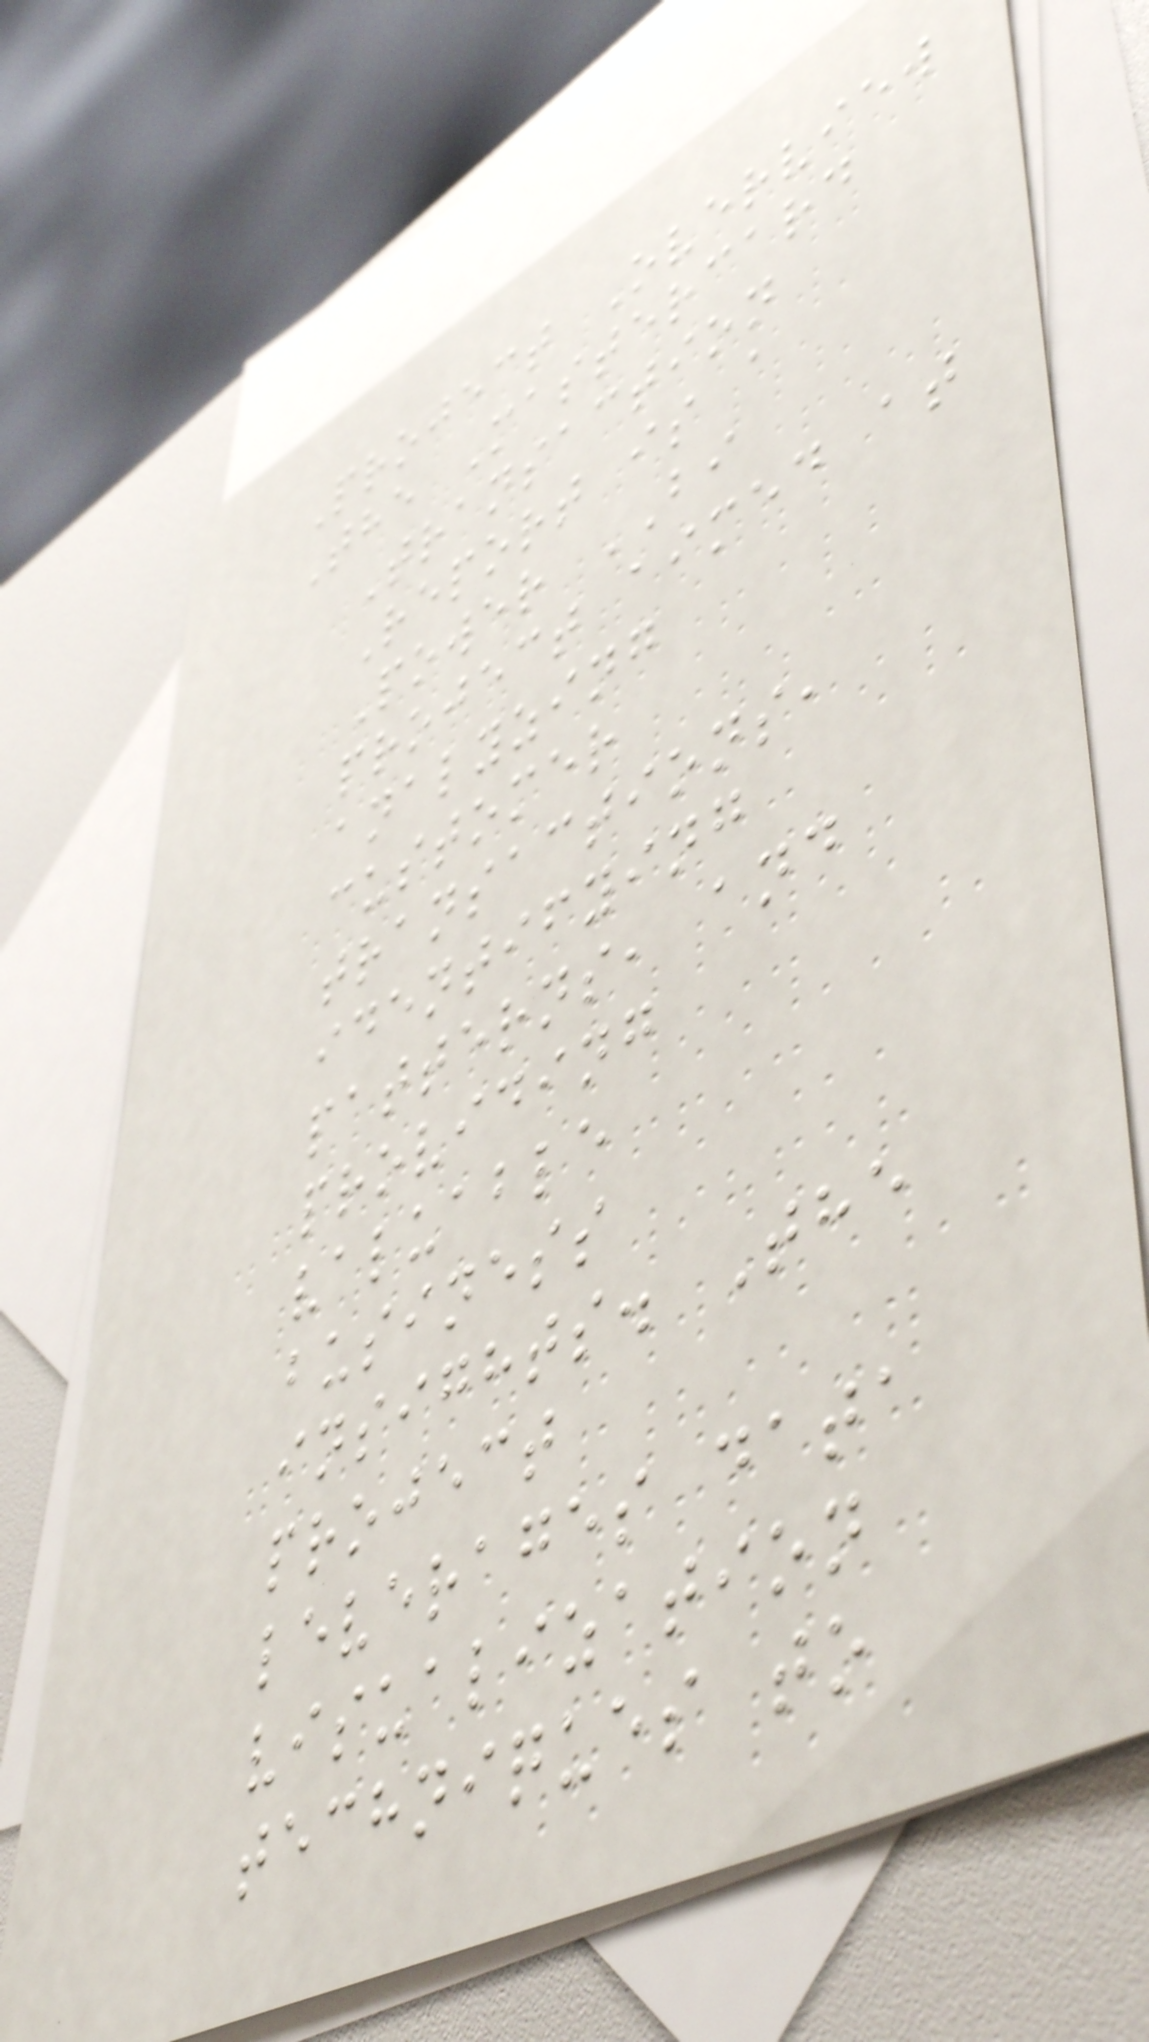Project Overview
The Mastercard
Transaction
Report is a
Power BI
project aimed at
analyzing
customer
transactions,
identifying
patterns, and
providing
valuable
business
insights. The
project
leverages data
visualization
techniques to
